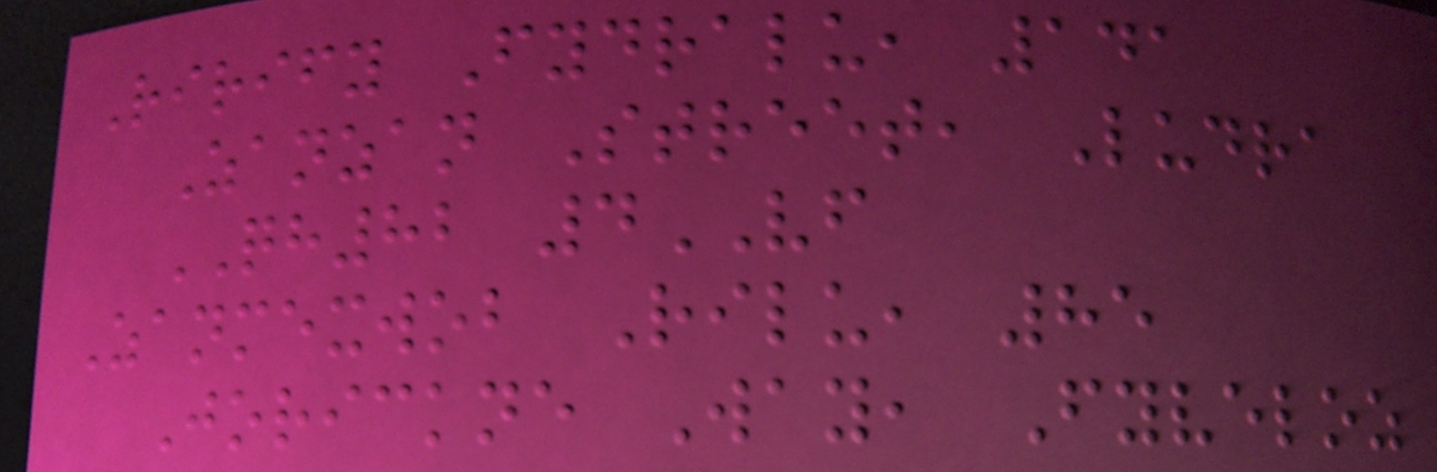Rirify Fydralu, 141
Zanzan Street, Ludra
QH82 4VF
Zanmexwob Rilu, 85
Jorickne Way, Fyveloz
